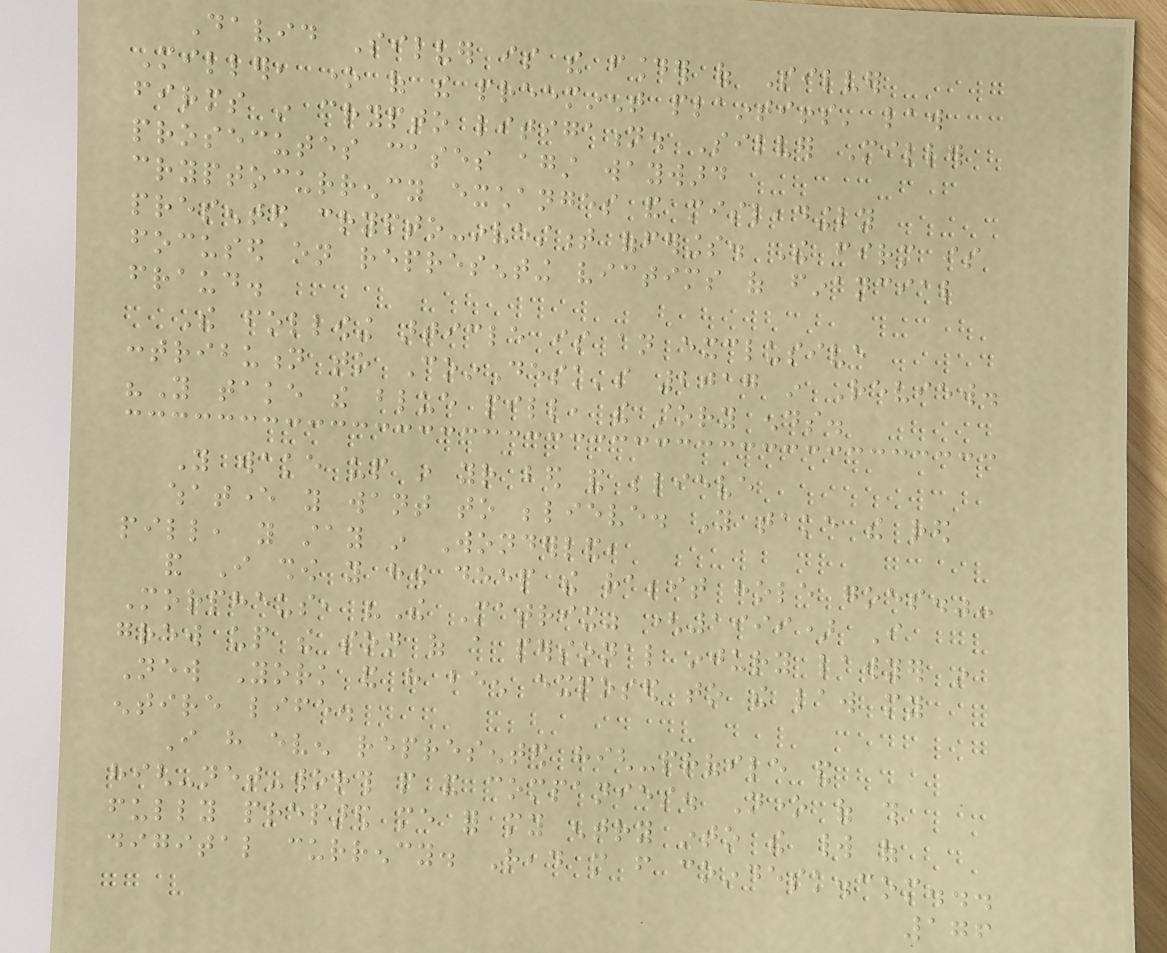David Silver is the founder of Silver
Miller, one of the preeminent plaintiffs' law
firms in crypto litigation. Silver Miller
prosecutes cases against wayward
cryptocurrency exchanges and misleadingly
presented crypto-investment offerings. The firm is
focused on representing victims of financial
fraud.
The following article is an exclusive
contribution to CoinDesk's 2017 in Review.
"You take the blue pill, the story ends.
You wake up in your bed and believe
whatever you want to believe. You take the red
pill, you stay in Wonderland,
and I show you how deep the rabbit hole goes."-
Morpheus, "The Matrix" (1999) I
grew up the son of a personal injury lawyer in
New York and have been exposed to the law my
entire life.
I have even represented high-profile and
high-net-worth people and companies. None of this
fully prepared me for my entry into the world of
digital currency. Read more from coindesk.com...
176
